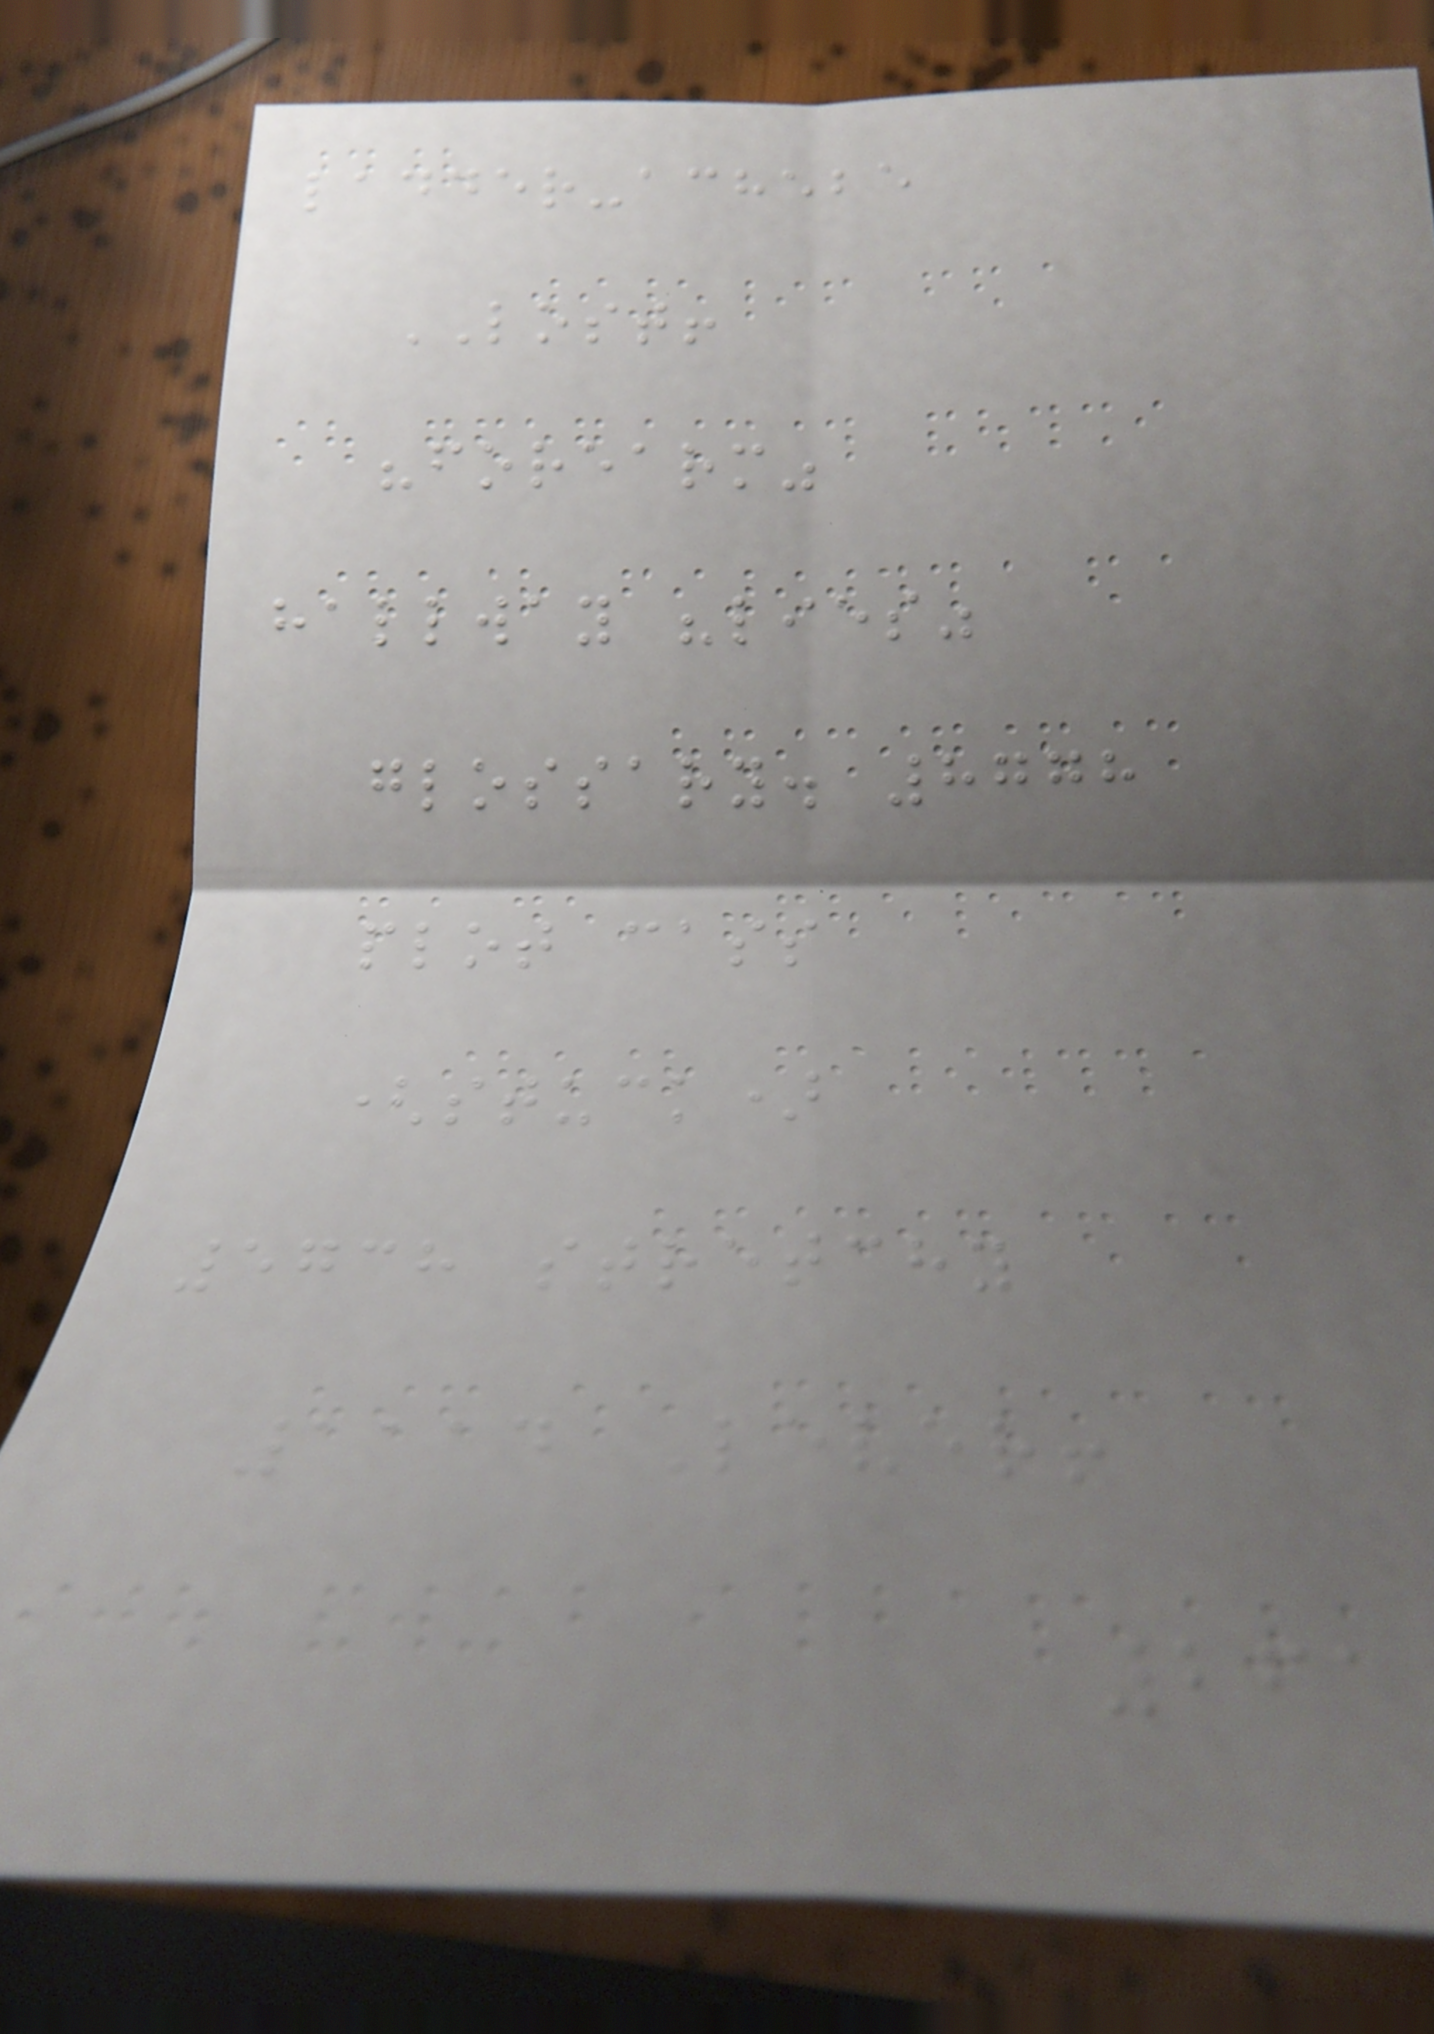ladder-achebe
LOST!
"forearm"
hallway "lies"
glossary. 8778
plot cass
(stuck)
5738 stretchy
1114 Lever!
261
